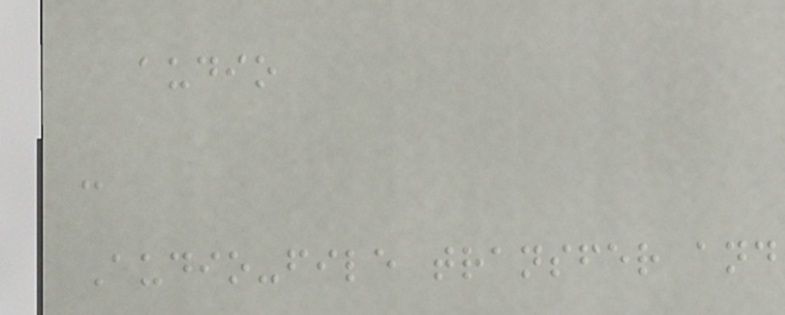audio
-
Audio-file transfer and
